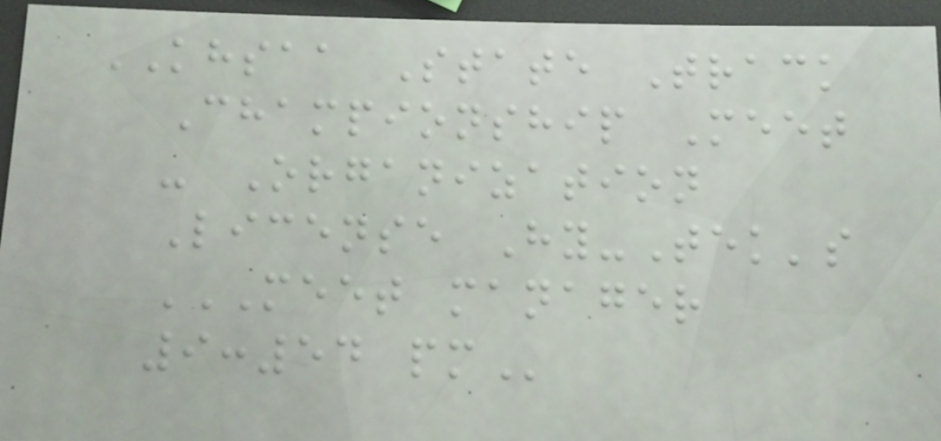KHSAA State Track
Championship Meet
- Organization
License Hy-Tek's
MEET MANAGER
9:54 PM
